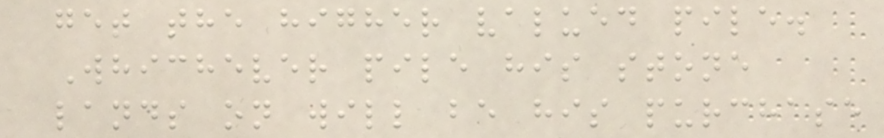get the higher valued pile.
Whichever pile his stone
lands on will be his purchase
